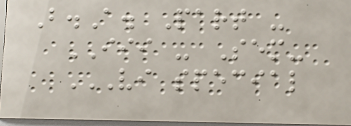B.A. Part -
III - Sem-
VI SPECIAL
